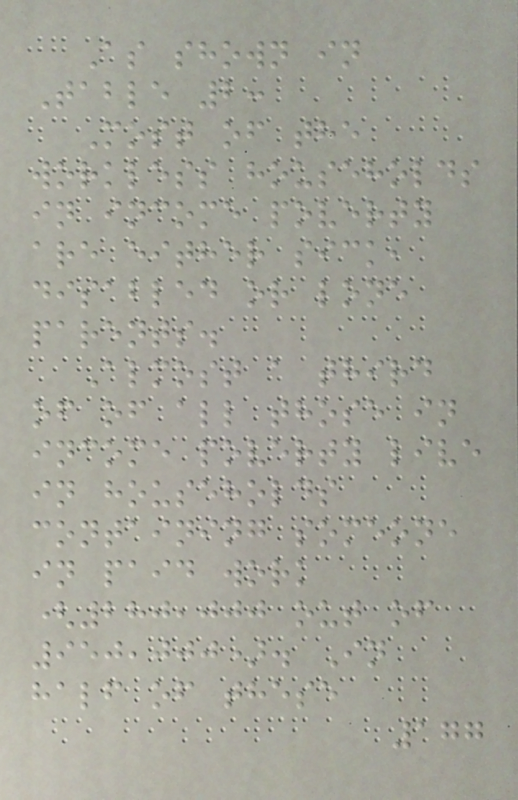As shown in
Table 2:
Most of the
workless households
in income poverty
are either sick,
disabled or lone
parents.
Almost a third
of of all those in
income poverty live
in households
containing someone
in paid work
(280,000 out of
950,000). In
half of these
177
